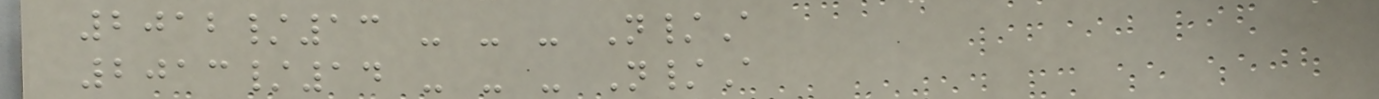2012/13 - - - N/A
2013/14 - - - N/A
